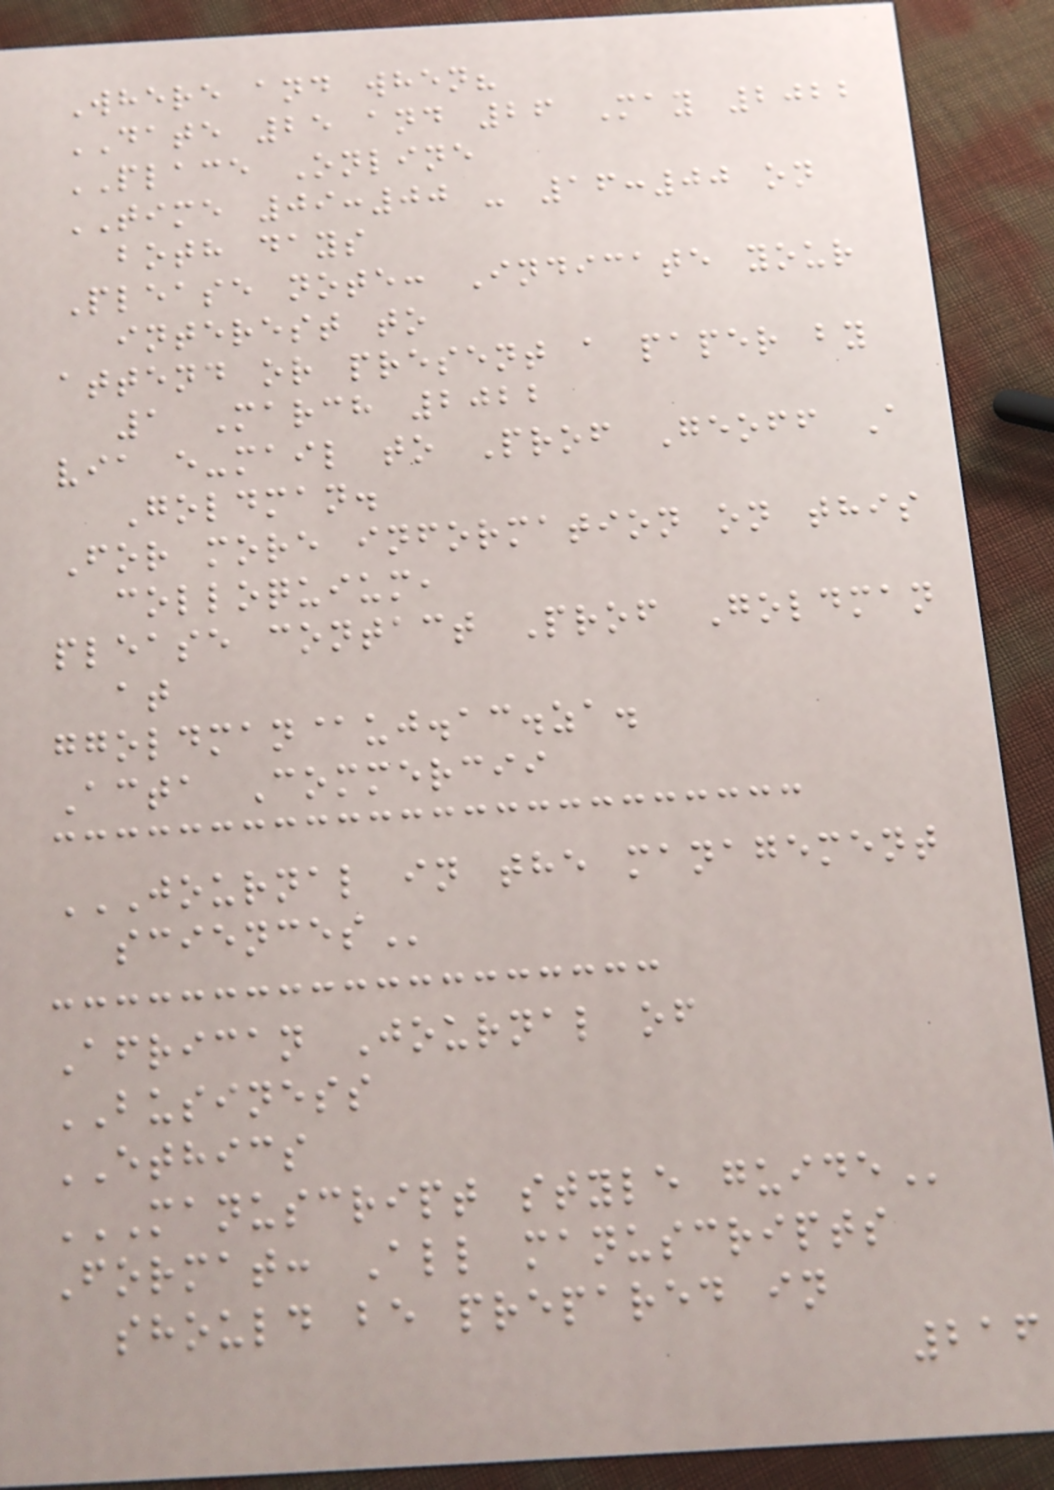Where and when?
DATE 25 and 26 May 2022
PLACE Online
TIME 09:00 - 16:00 on
both days
Please note: Indicate your
interest to
attend or present a paper by
1 March 2022
via e-mail to Prof Geoff A
Goldman.
For more information on this
colloquium,
please contact Prof Goldman
at
ggoldman@uj.ac.za.
Acta Commercii
JOURNAL IN THE MANAGEMENT
SCIENCES
African Journal of
BUSINESS
ETHICS
MANUSCRIPT STYLE GUIDE
Format: All manuscripts
should be prepared in
216
